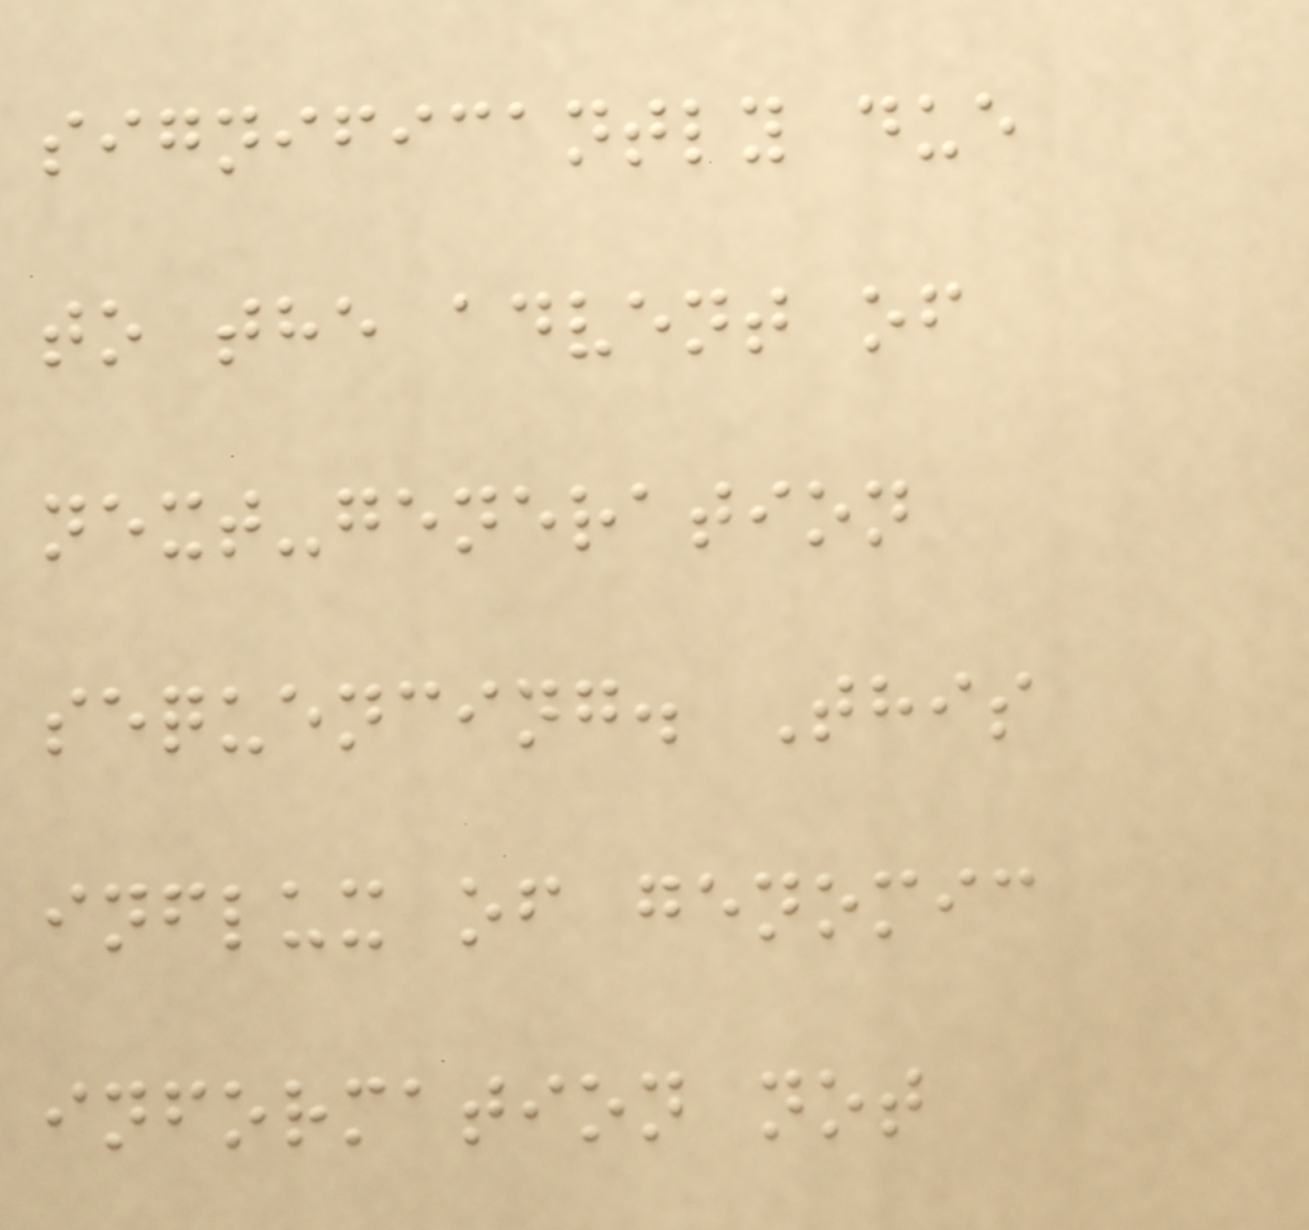significantly due
to the advent of
next-generation
sequencing. This
influx of genomic
information not
